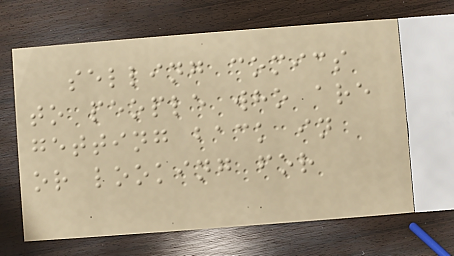selling comics
to people who are
getting back in
or looking for
